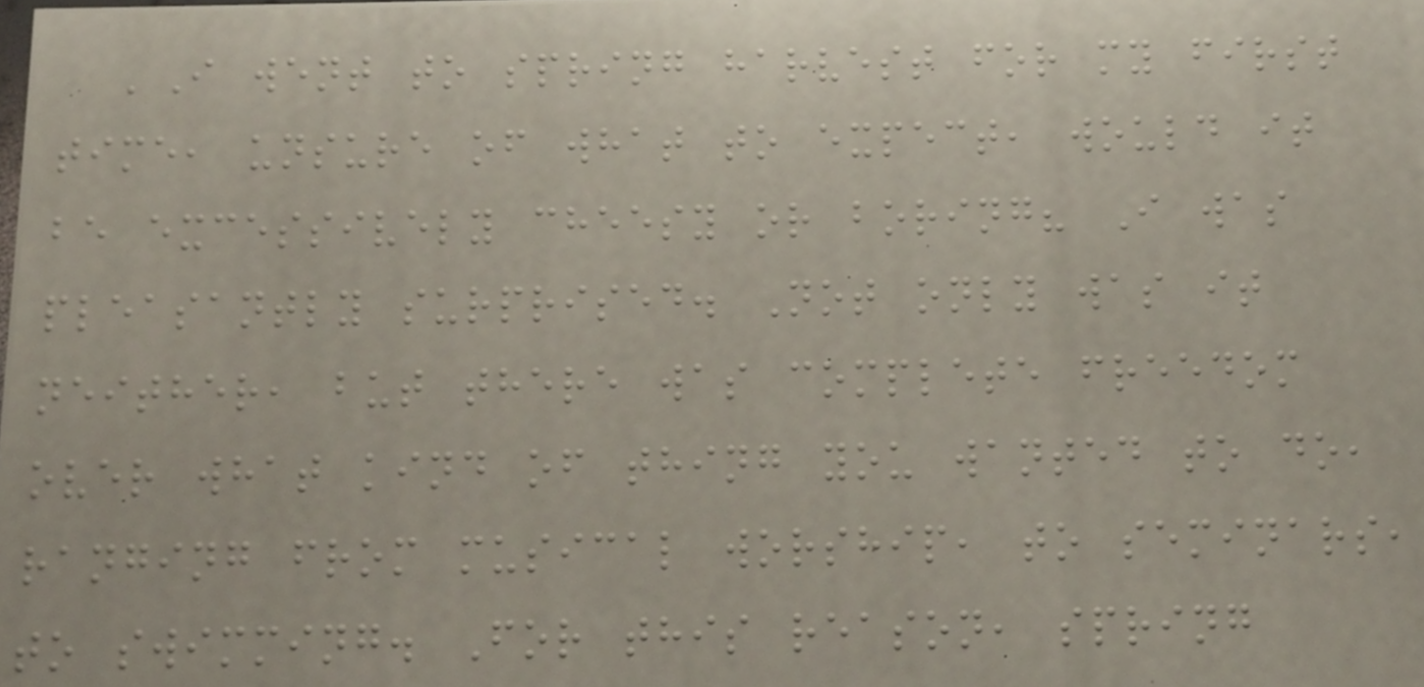'I went to spring harvest for my first
time, unsure of what to expect, would it
be excessively cheesy or boring? I was
pleasantly surprised. Not only was it
neither, but there was complete freedom
over what kind of thing you wanted to do,
ranging from musical worship, to seminars,
to swimming. For this reason, spring
